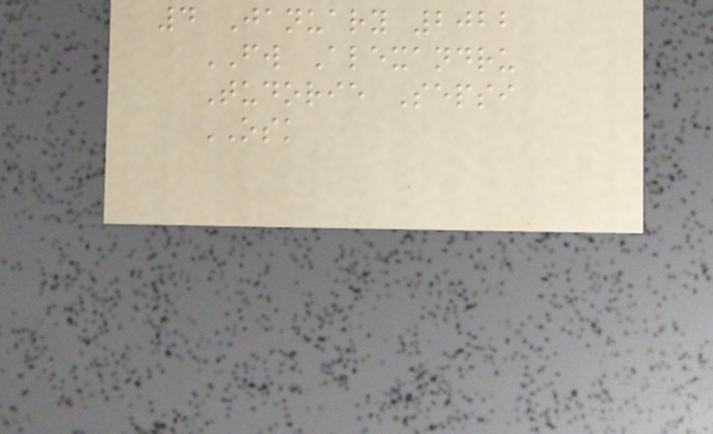4 January 2022
FW Alexandru
Tudorie Sepsi
OSK
